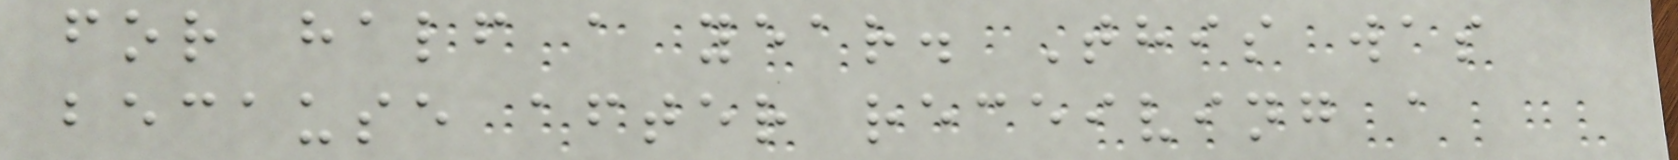for half a year. This was
because after receiving a
